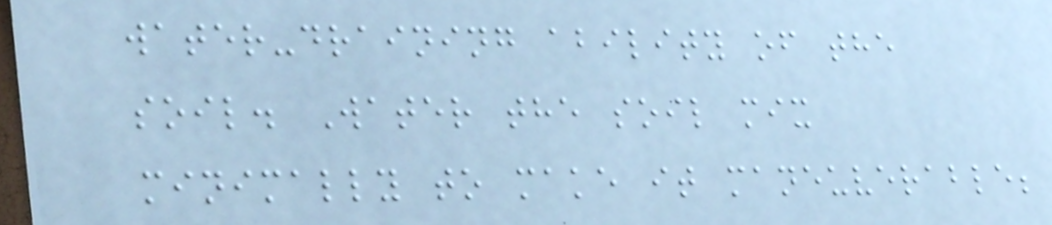water-draining ability of the
soil. Water the soil mix
minimally to make it maneuverable;
